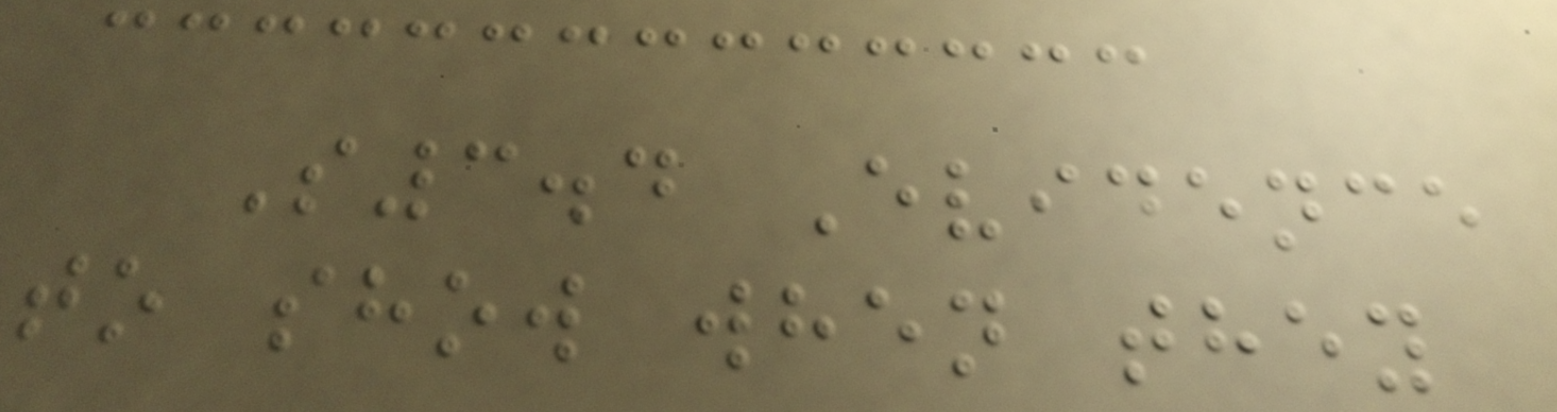S3.4 Evidence
to show when they
